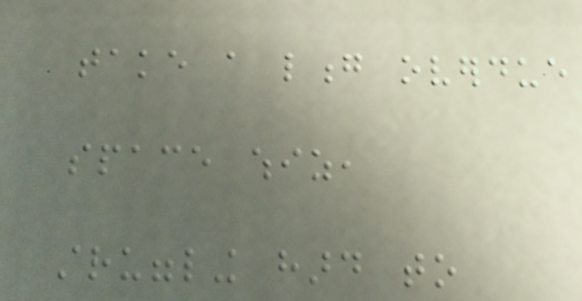take a long overdue
space whiz,
struggling hard to
